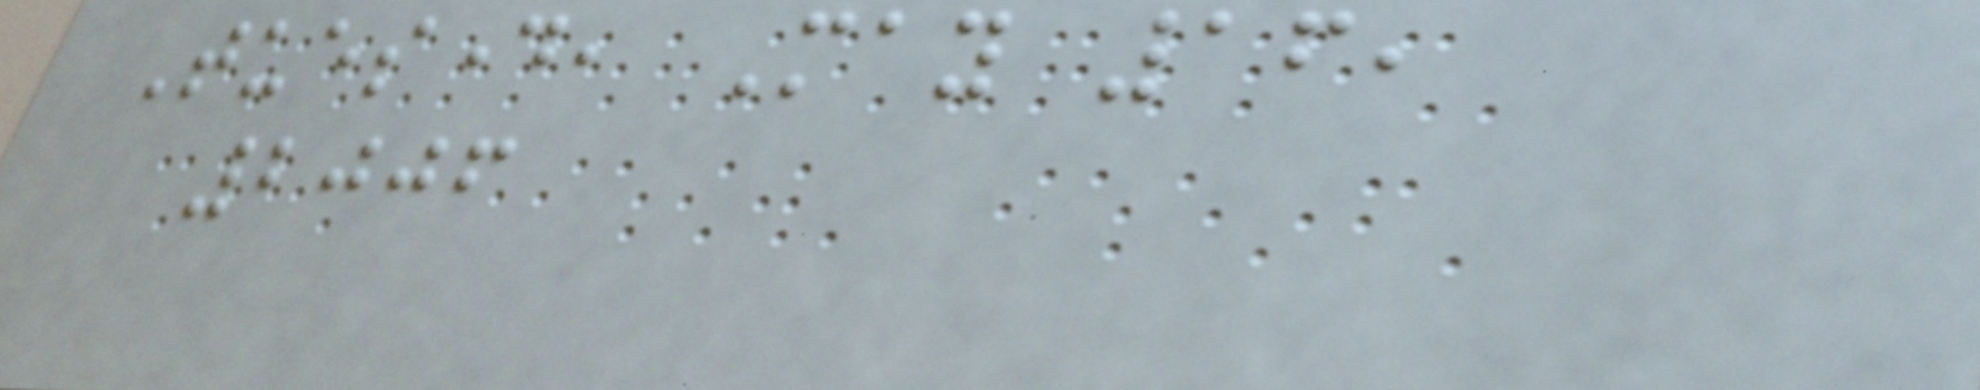Tuesday, May 16,
2006
